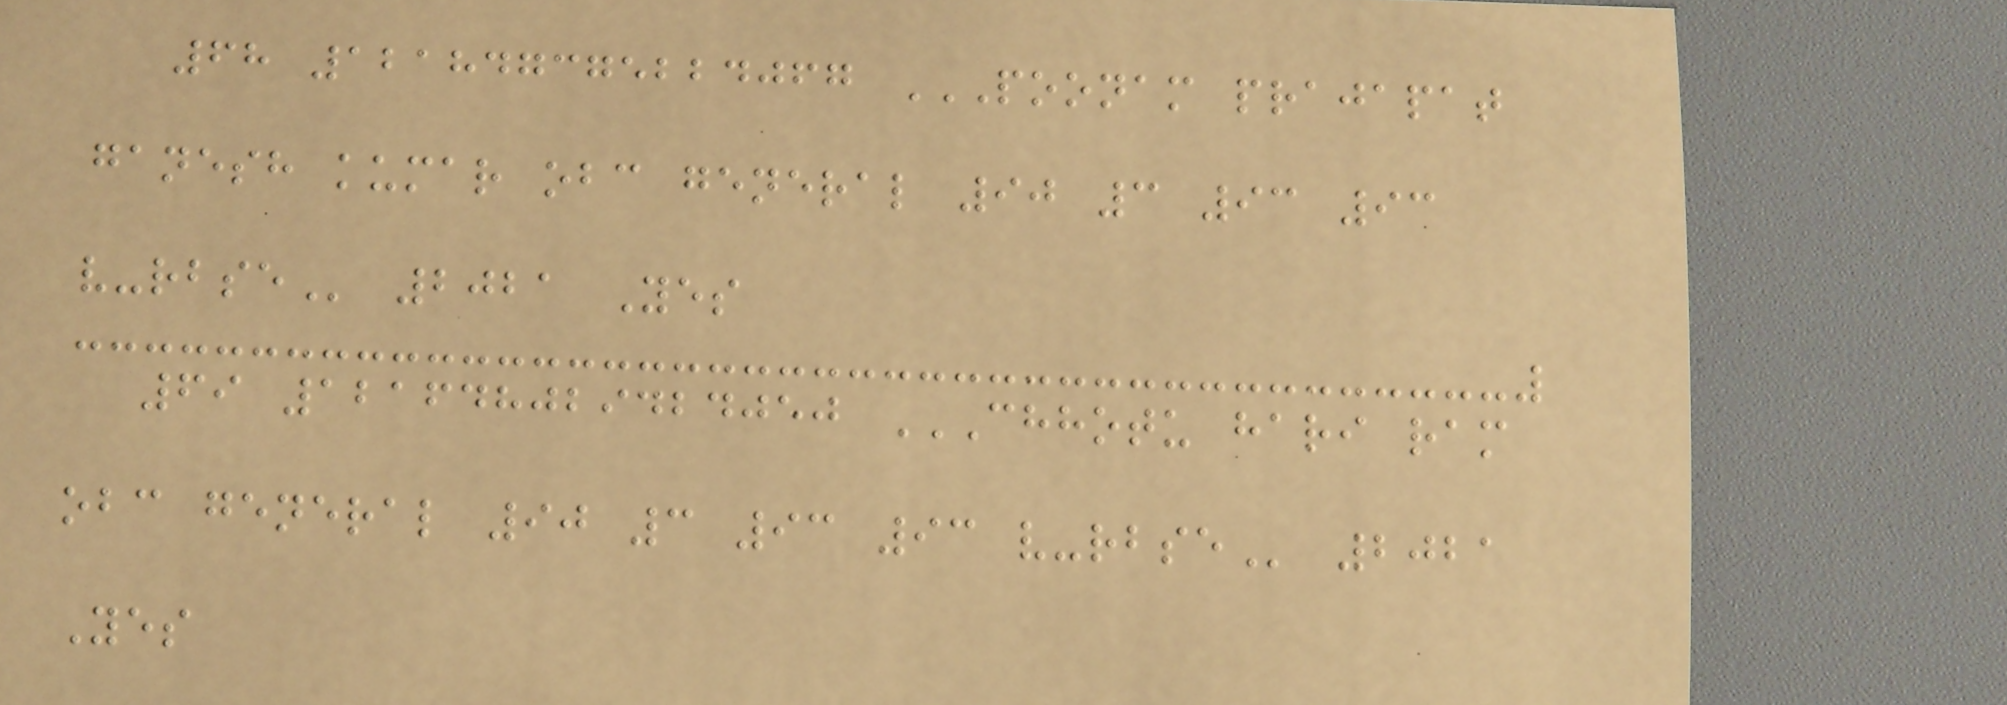68 121847375224067 POONAM PRAJAPAT
GANESH KUMAR OBC GENERAL 90 3 93 93
V-RBSE 2021 Yes
69 121648029424050 CHHOTU HARI RAM
OBC GENERAL 90 3 93 93 V-RBSE 2021
Yes
